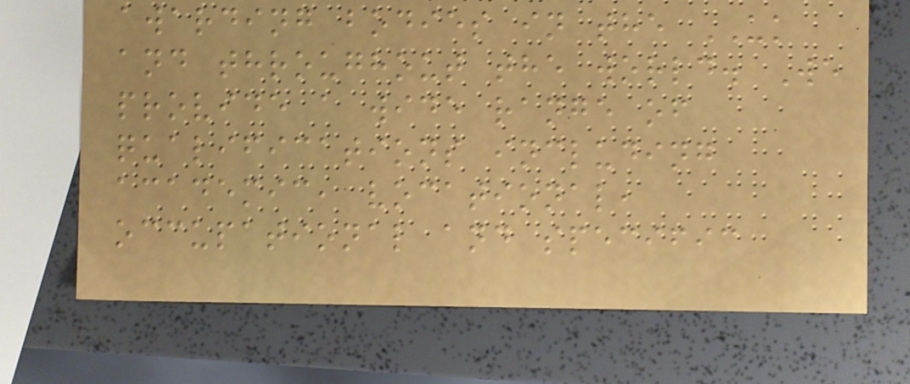awarding bodies in the UK
and throughout the world. We
provide a wide range of
qualifications including
academic, vocational,
occupational and specific
